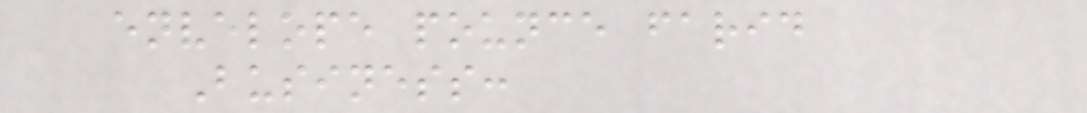envelope pounce farid
Business:
